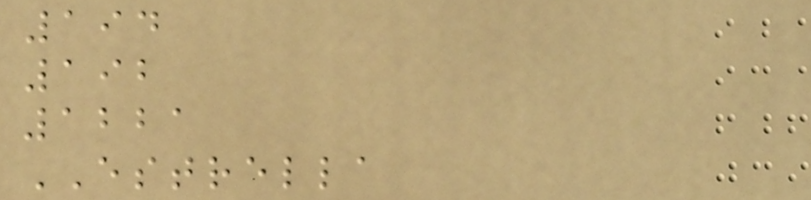194
192
1221
ESTRELLA
